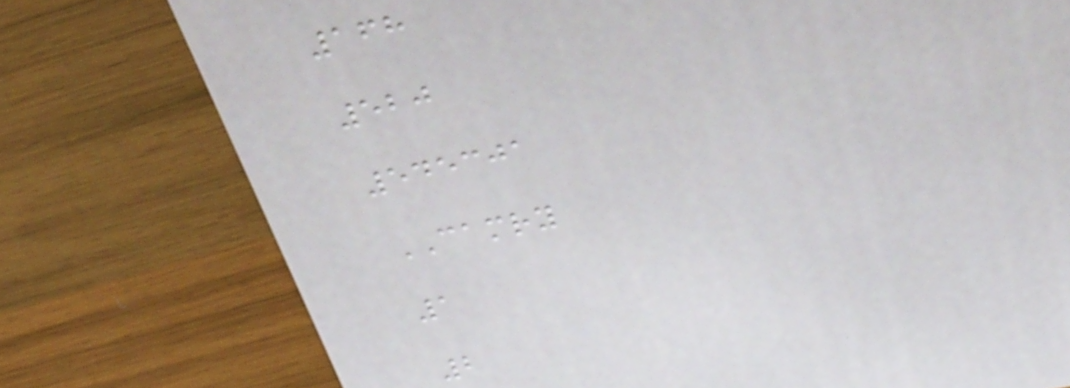168
520
545301
CAMRY
1
2
